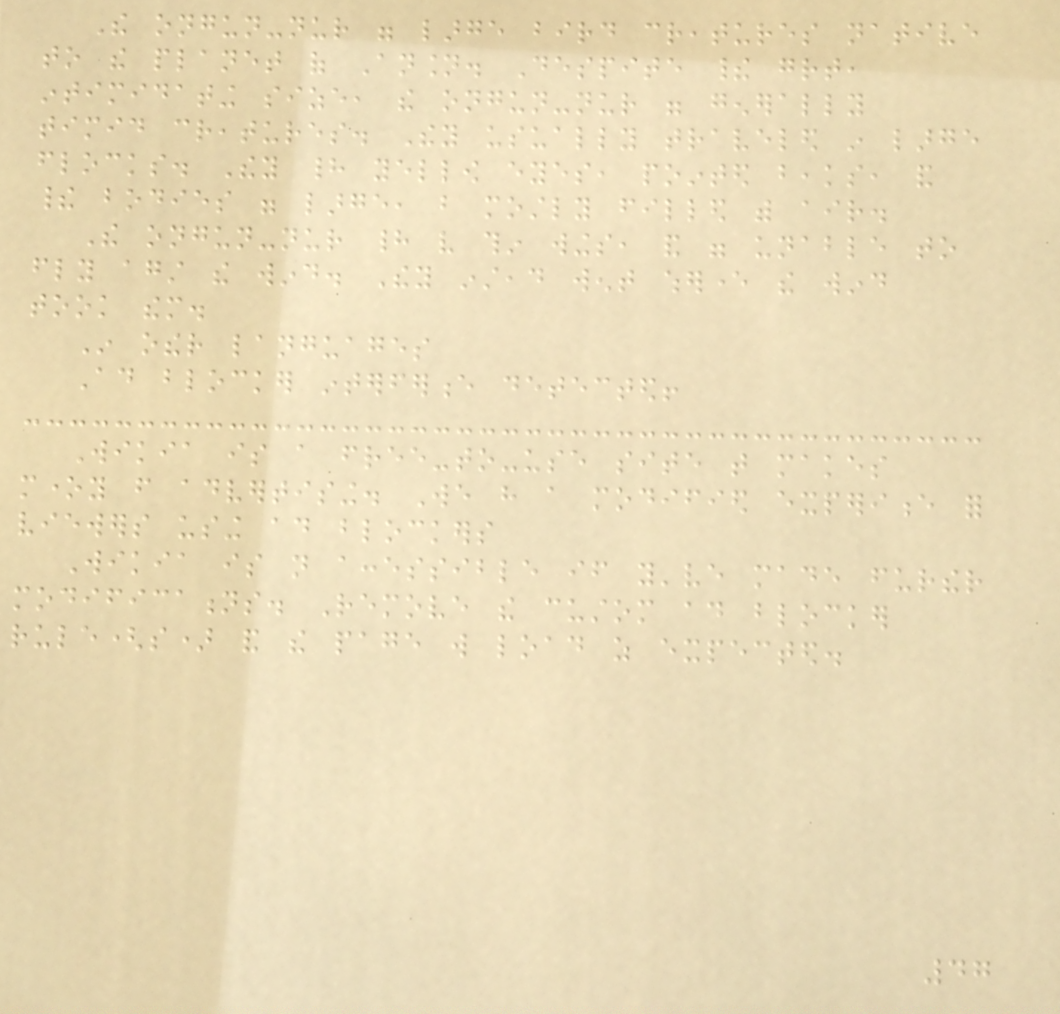The ongun-nur were large bird creatures native
to the planet of Ansion. Despite their great,
intimidating size, the ongun-nur were generally
timid creatures. They usually traveled in large
flocks. They had yellow eyes, pointed beaks, and
their bodies were large, but mostly filled with air.
The ongun-nur had very thin wings, and were unable to
fly against the wind. They instead went wherever the wind
took them.
In other languages
Ad blocker interference detected!
Wikia is a free-to-use site that makes
money from advertising. We have a modified experience for
viewers using ad blockers
Wikia is not accessible if you've made further
modifications. Remove the custom ad blocker
rule(s) and the page will load as expected.
47
